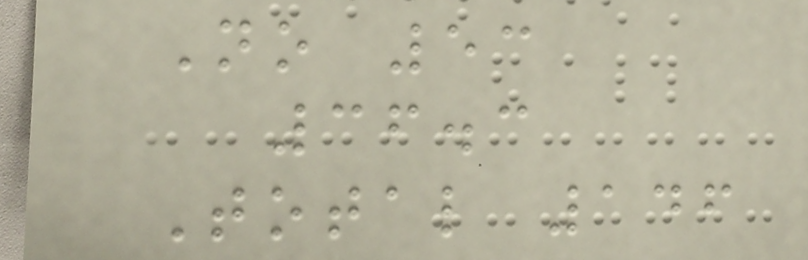No 53
36.3
Total 146
